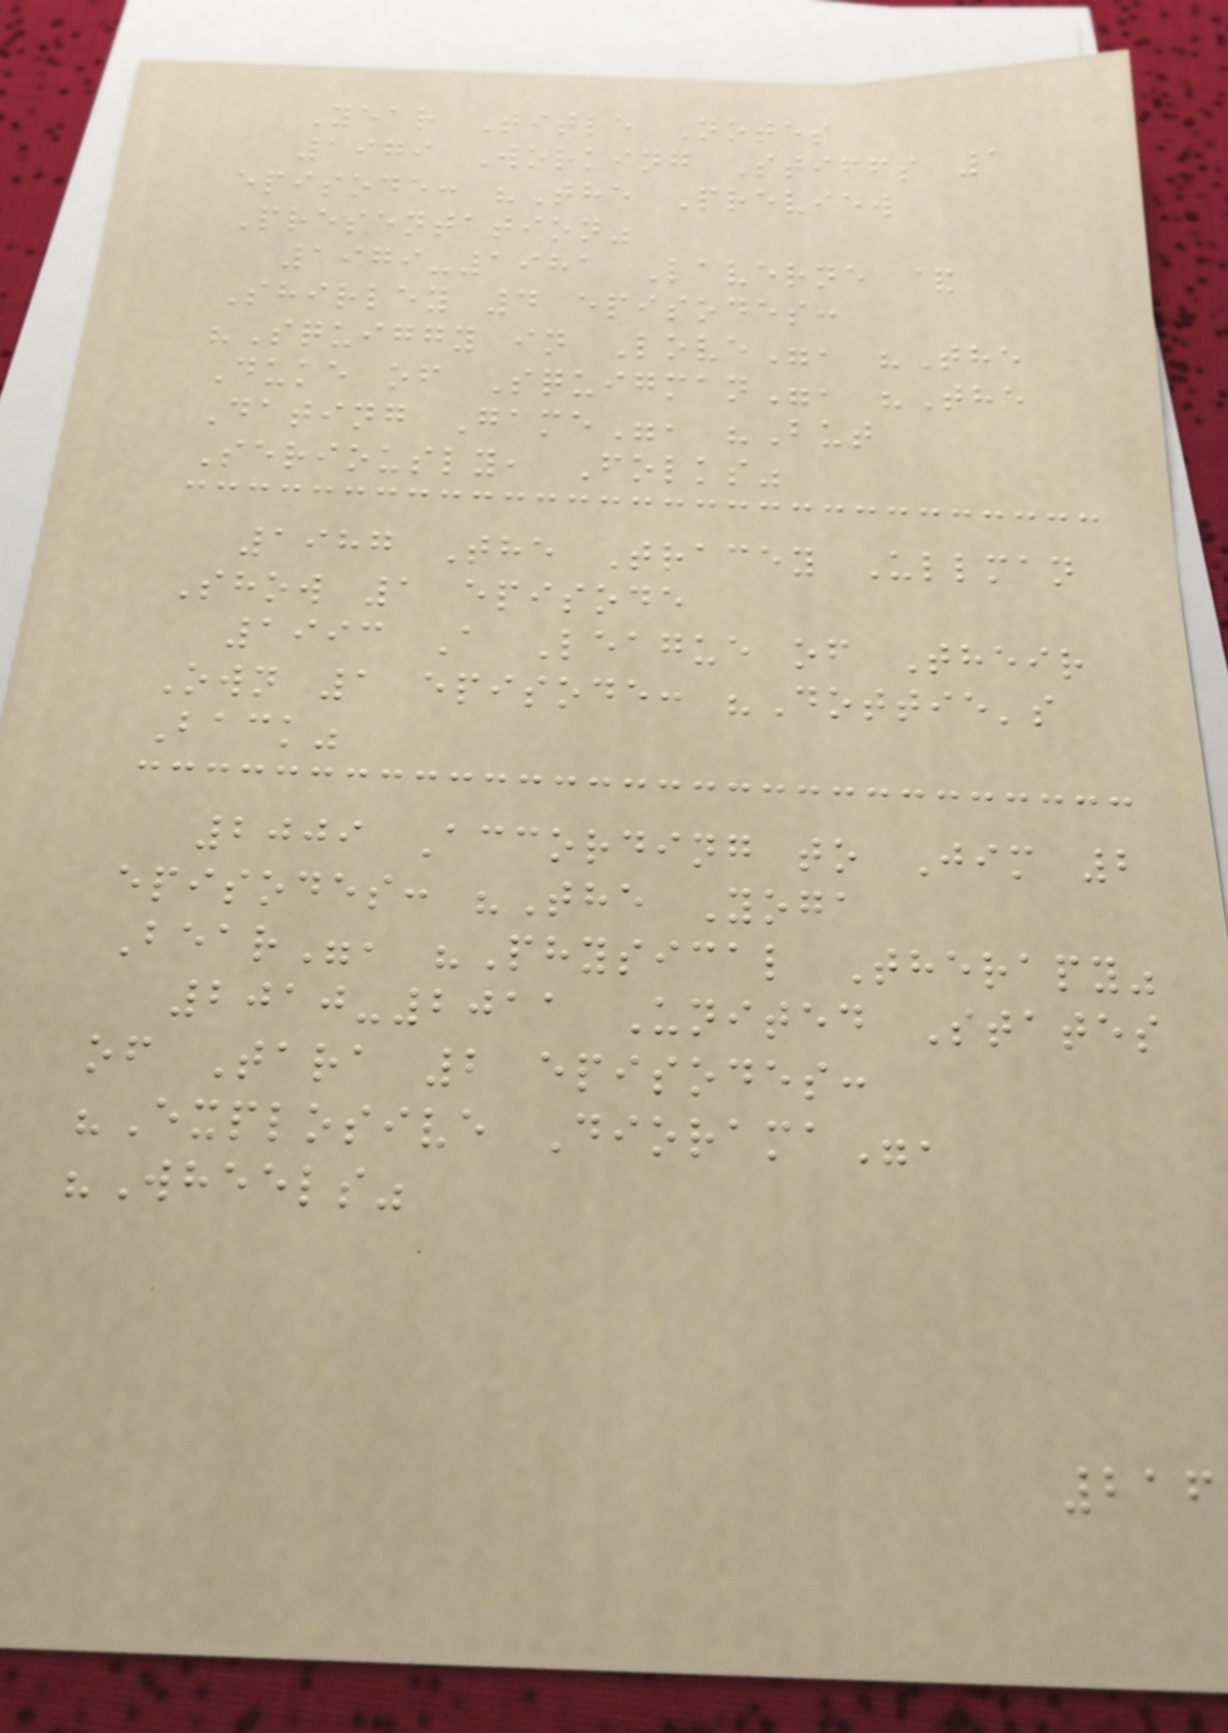Year Title Notes
1979 Working Stiffs 1
episode: "The Preview
Presentation"
1979-1981 Laverne &
Shirley 4 episodes:
"Squiggy in Love", "The
Duke of Squigman", "The
Dating Game", "But
Seriously, Folks"
1987 The Tracey Ullman
Show 1 episode
1993 A League of Their
Own 1 episode: "Dottie's
Back"
2009 According to Jim 2
episodes: "The Yoga
Bear", "Physical Therapy"
2010-2011 United States
of Tara 2 episodes:
"Explosive Diorama",
"Wheels"
216
